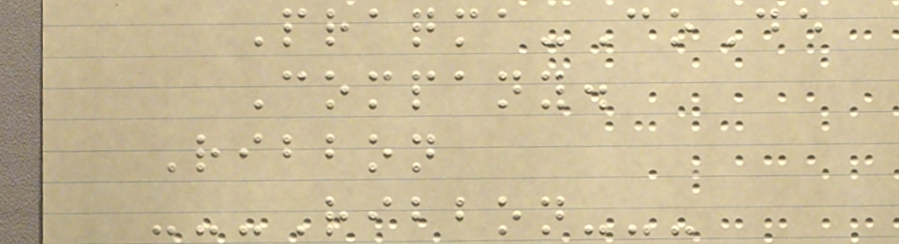Praqma-CoDe
Company.
Ribbon
---Ribbon---
